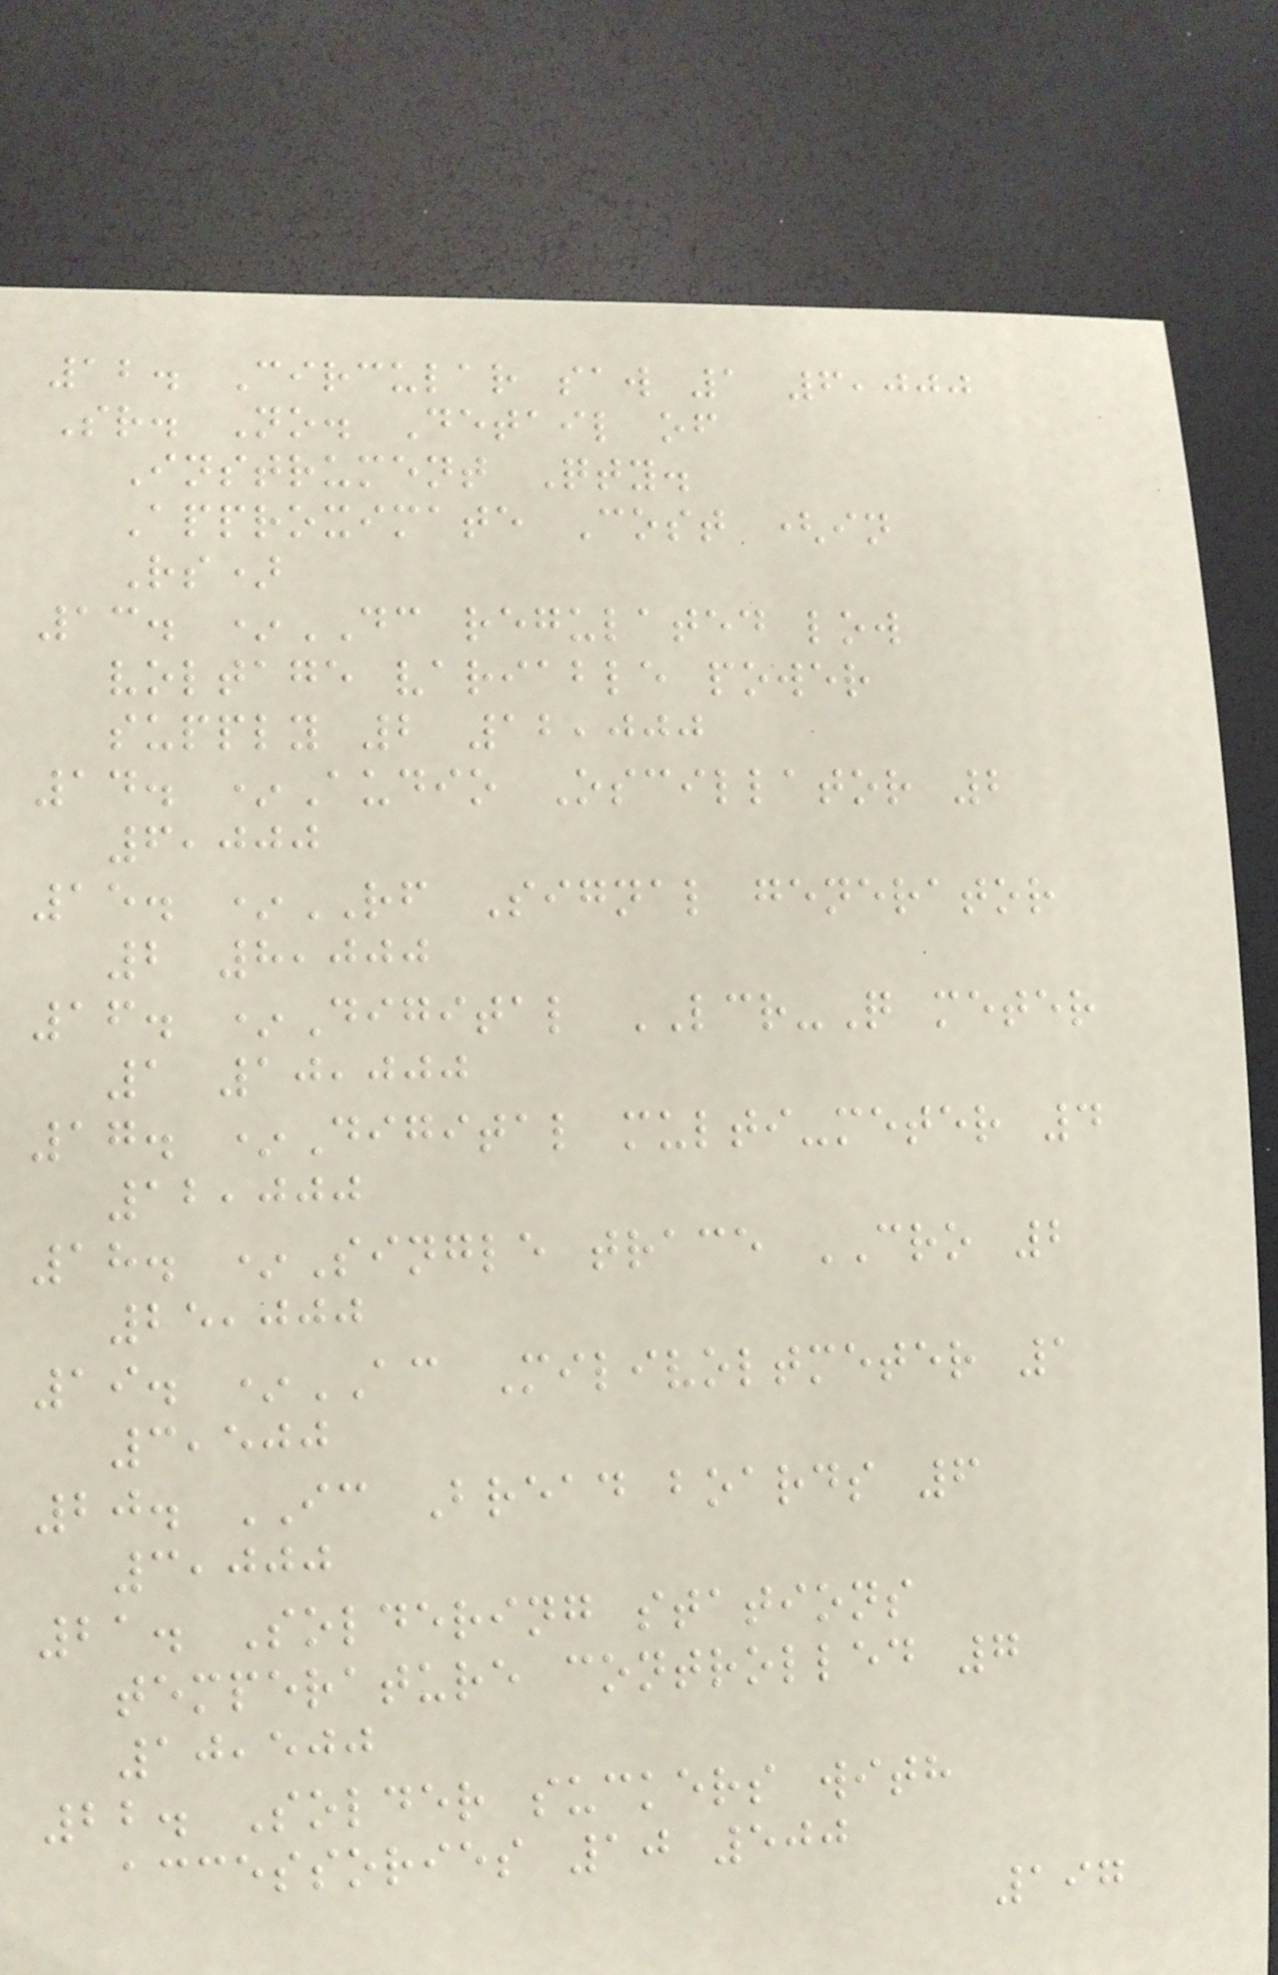12. Circular saw 1 6,000
Sr. No. Detail of
Instrument Qty.
Approximate Cost (in
Rs)
13. *DC regulated low
voltage variable power
supply 2 12,000
14. *Audio Oscillator 2
6,000
15. *RF Signal generator
2 8,000
16. *Digital LCR-Q meter
1 10,000
17. *Digital multi-meter 4
12,000
18. *Single trace CRO 2
25,000
19. *AC Milivoltmeter 1
3,500
20. IC Bread boards 6
3,000
21. Soldering stations
temperature controlled 7
10,500
22. Solder suckers with
accessories 10 500
197
